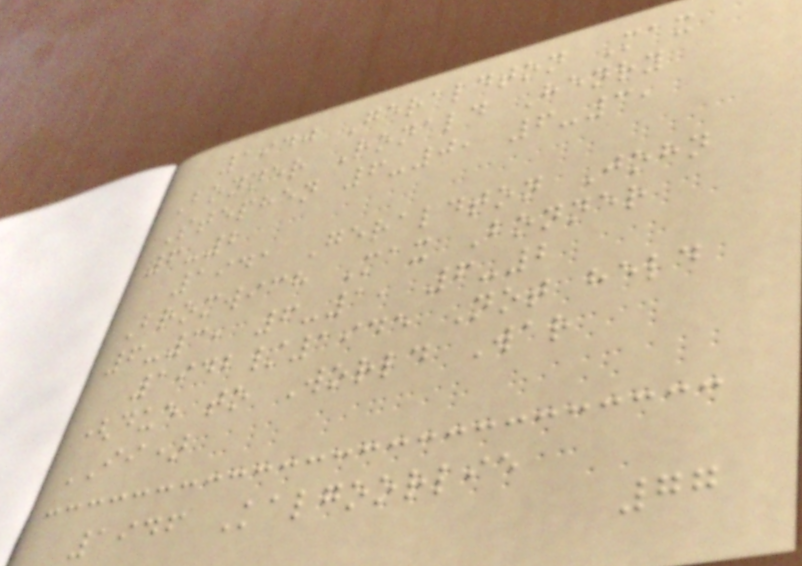1940 Geraldton Max
Bonner Ronald Henry
Stephen 6-0, 6-3,
6-2
1941 Geraldton John
Bromwich Max Bonner
6-3, 6-1, 6-2
1942/1945 Not held
(due to World War
II)
1946 Kalgoorlie
77
